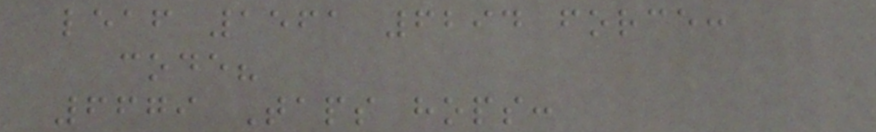leaf 1561 6294 force:
code?
6679 Taps hops:
